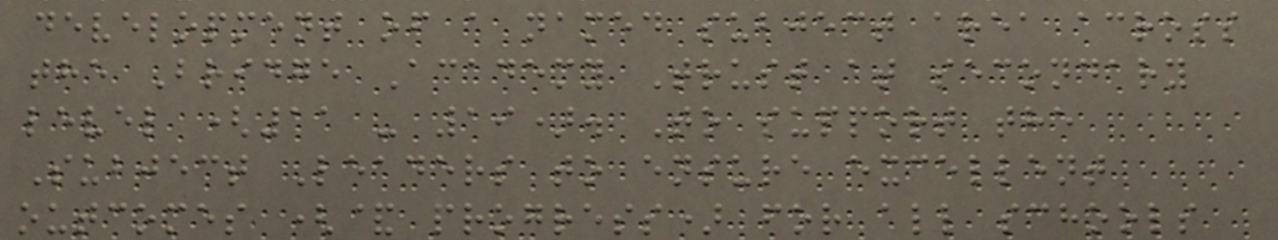development of a named subject area across
the Bridge Academy Trust at secondary
level (11 - 19). To support the
Subject Leaders to ensure excellent
outcomes (& progress) for all schools
